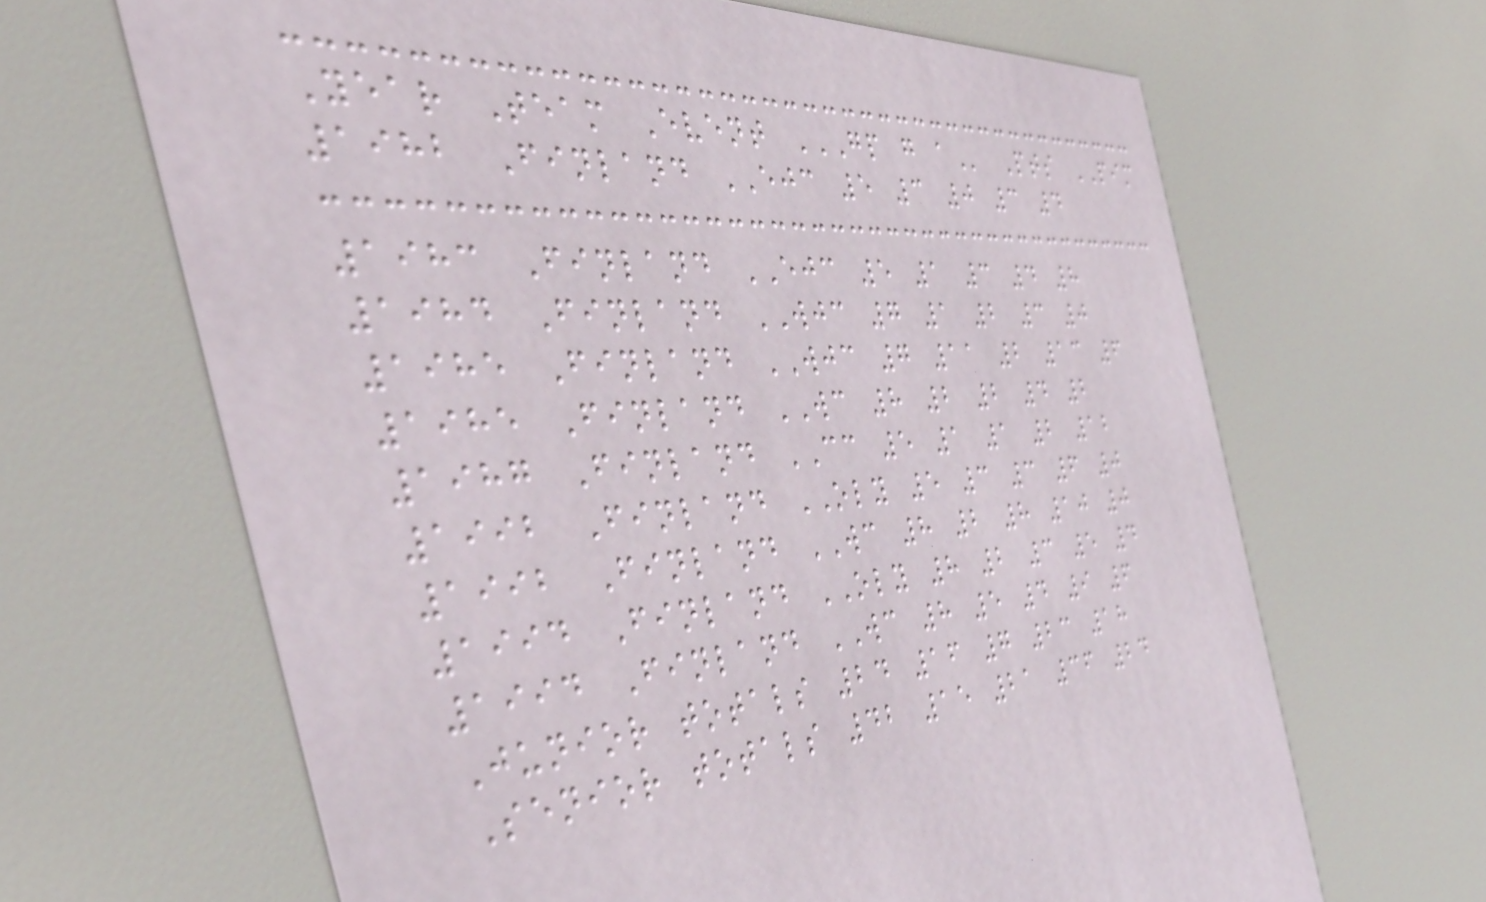Year Team Event GP G A Pts PIM
1982 Finland EJC 5 3 0 3 4
1983 Finland EJC 5 1 3 4 8
1984 Finland WJC 7 1 2 3 0
1985 Finland WJC 7 11 2 13 6
1985 Finland WC 8 2 2 4 2
1987 Finland CC 5 1 1 2 12
1992 Finland OLY 5 3 3 6 0
1992 Finland WC 8 2 8 10 0
1994 Finland OLY 8 2 3 5 4
1994 Finland WC 8 5 4 9 6
Junior totals 24 16 7 23 18
Senior totals 42 15 21 36 24
